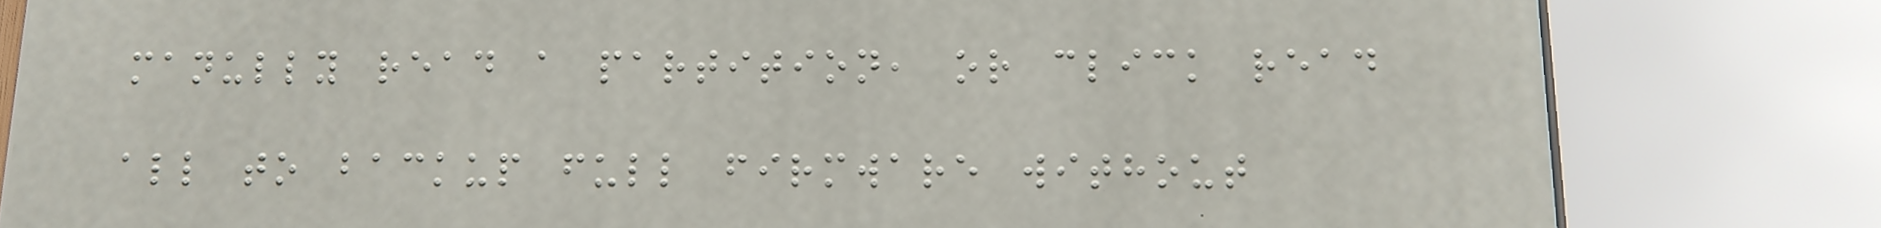manully read a partition, or click read
all to backup full firmware without
